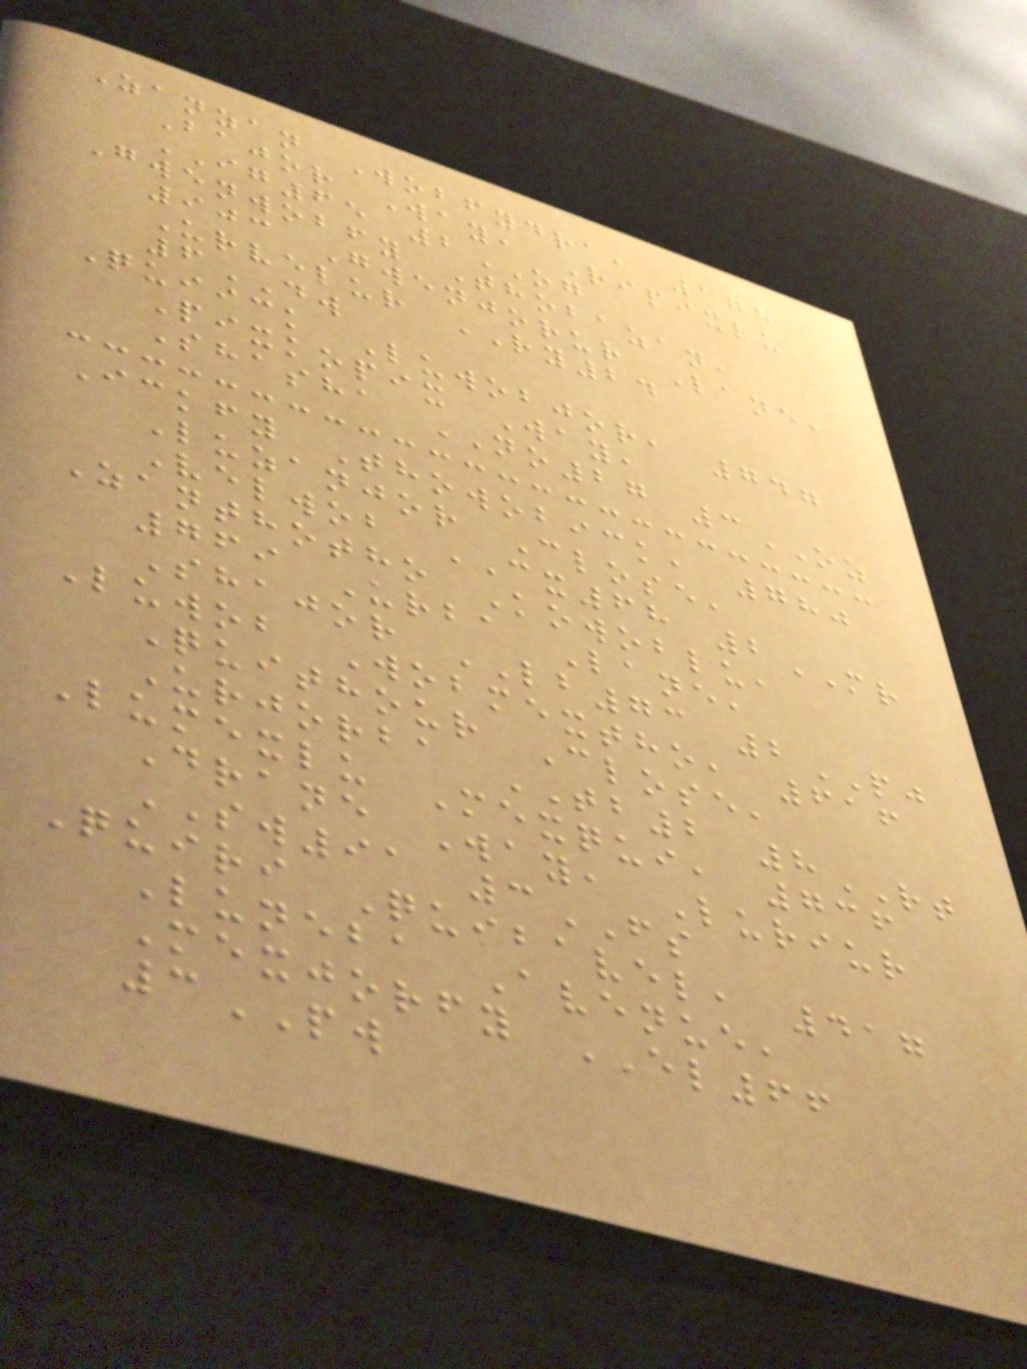Zanzan Wobfydra, 178
Bajor Way, Ripixlu
IG65 2OG
Gwenwobfy Thobazan,
903 Gwenjorur Lane,
Urvelur RY24
6DW
Quiick Luwobjor, 747
Pixkopix Way,
Shasha NO27 3OZ
Ickfy Thowobick, 780
Luzanjor Close,
Velwob CX68 2MR
Zanthotho Kowoblu,
769 Urba Lane,
Shajor LB73 2PJ
Luwob Wobmextho, 616
Quithour Close,
Urjorba TB2 8RT
Lumexlu Mexqui, 736
Drane Way, Luriur
SW91 3FS
Quiri Quibavel, 417
Luneba Avenue,
Mexjorfy EL66
3PW
